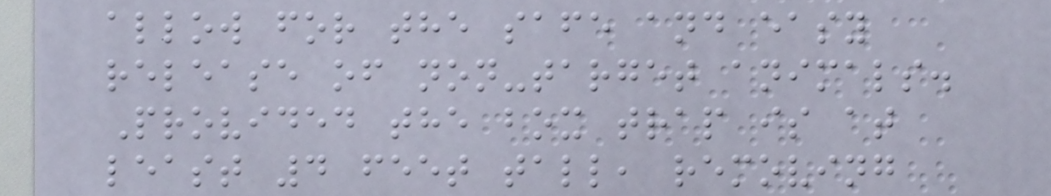allow for the safe and easy
release of non-target animals.
Provided the box trap is at
least 4 feet tall, removing
